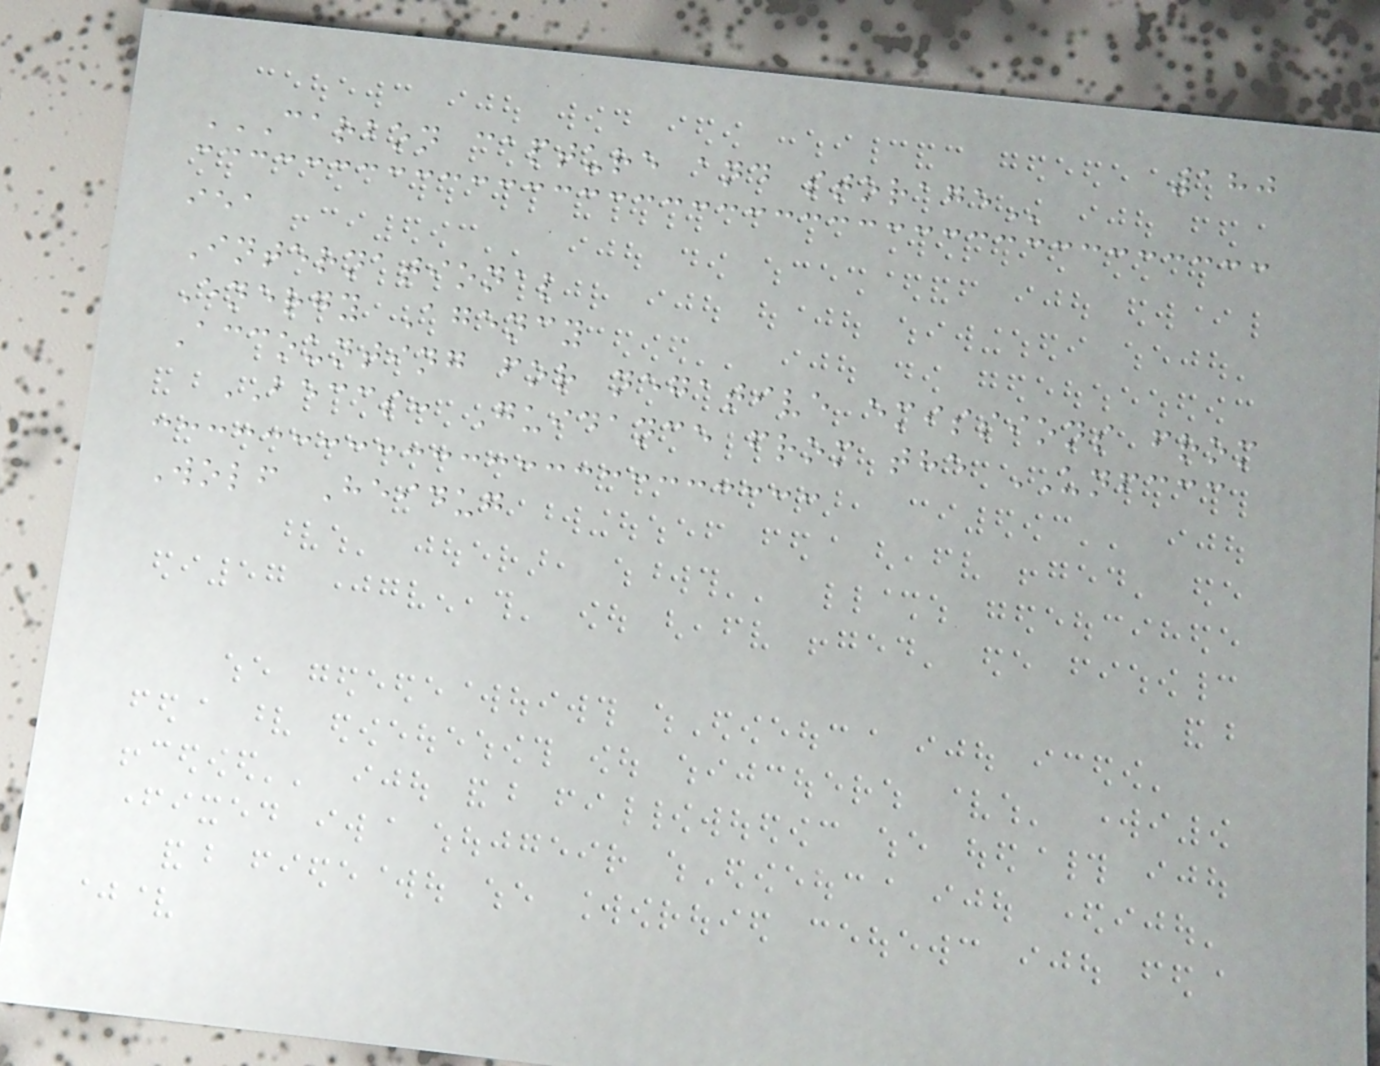180
CARBON CAPTURE AND STORAGE
iea
International
Energy Agency
Accounting for negative emissions from
BECCS: Guidance from the UNFCCC
Wolf Heidug
